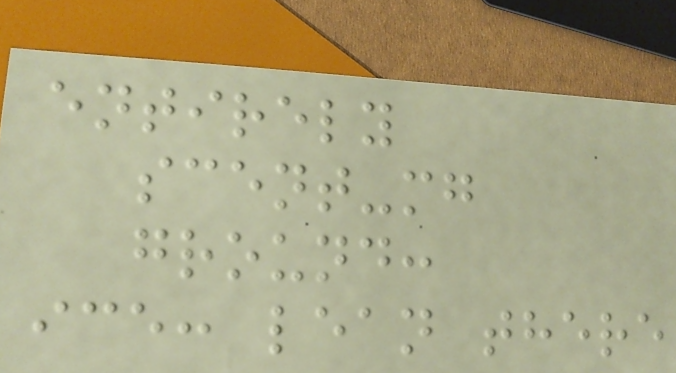entirely
scent-mg
ground:
ice: lean there
